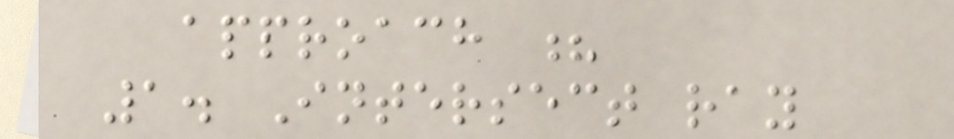approach ?
1. Intersect ray
